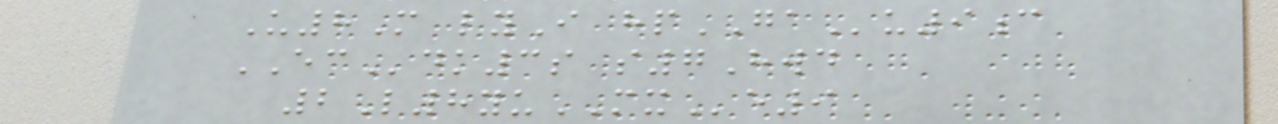U8M lyI hpGAu9c
ECdk3s s7Hwd
2L8yuMXe9
